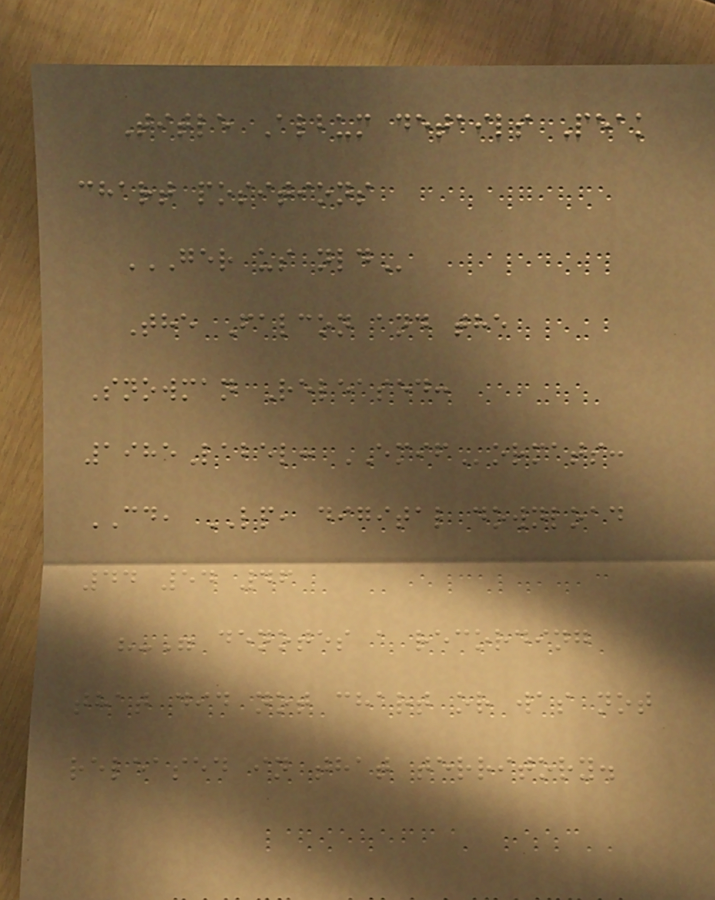Title Album details Peak
chart positions
GER US NLD
The Falcon and the
Snowman Released:
1985Label: EMIFormats:
CD, LP, digital download
44 54 46
"-" denotes a recording
that did not chart or was not
released in that territory.
